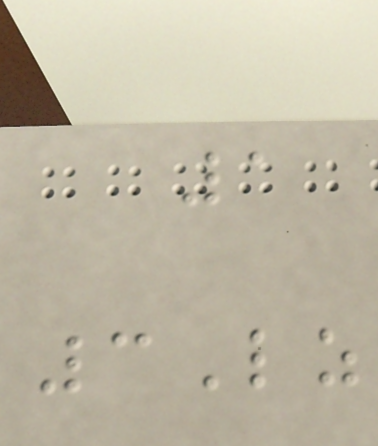1
3Lz
